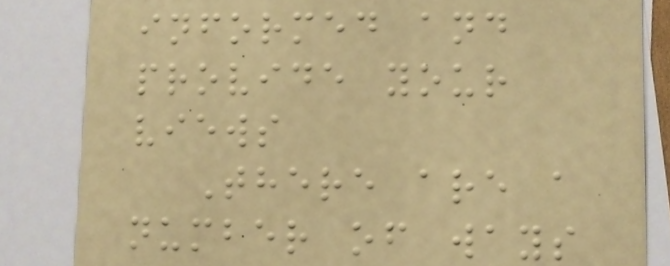informed and
provide your
views
There are a
number of ways
